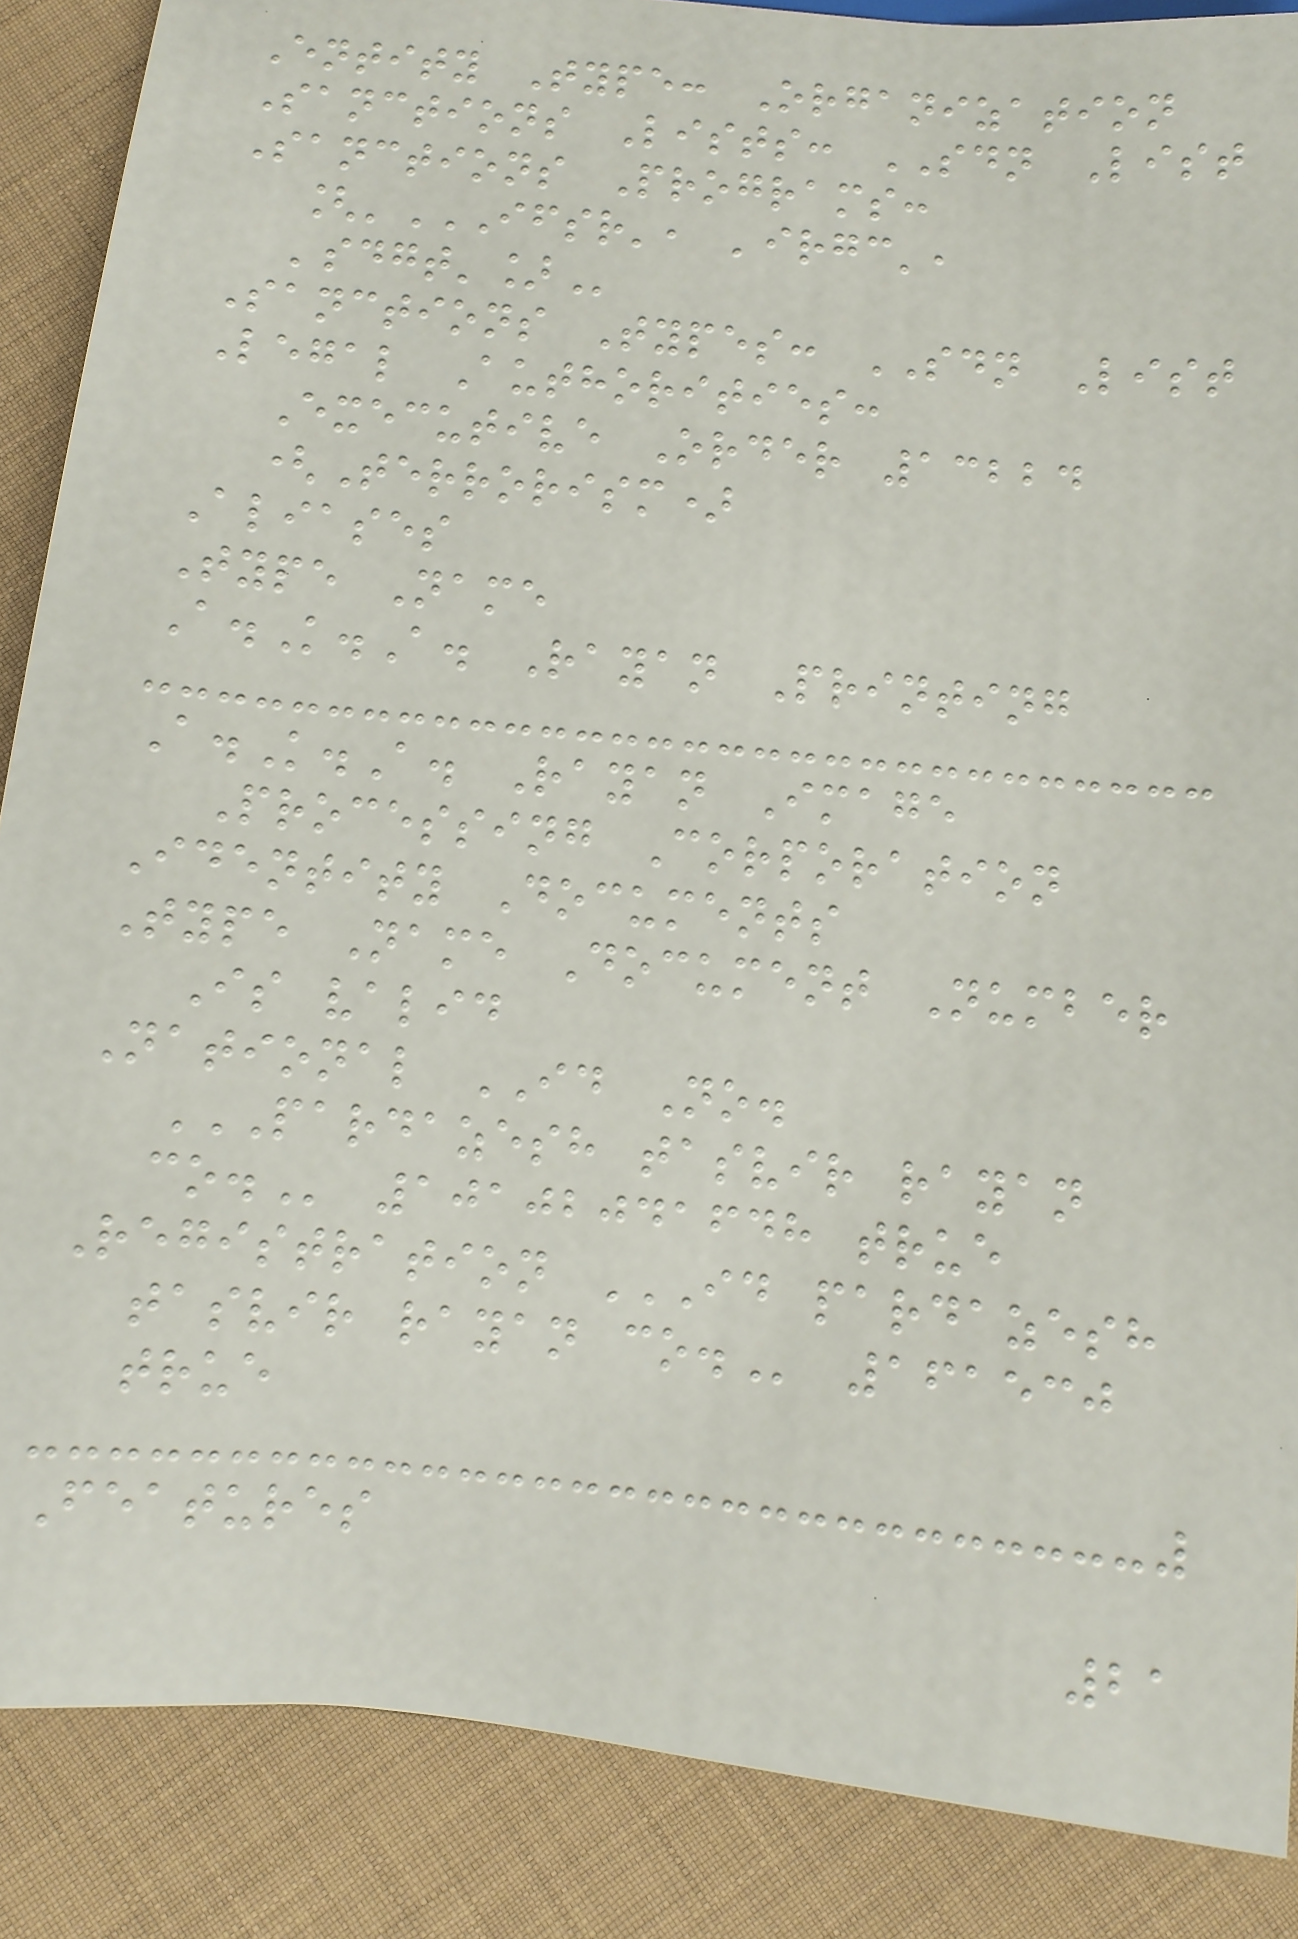Entity Type: Organization
Sanctions Lists: SDN List
Sanctions Programs:
['IFSR', 'IRGC',
'SDGT']
Sanctions Types: SDN List
Legal Authorities:
Executive Order 13224
(Terrorism)
Aliases
Type Name
A.K.A. Rayan Printing
A.K.A. Rayan Image
Processing Corporation
Identity Documents
Type Name Document Number
Is valid
National ID No.
PARDAZESH TASVIR RAYAN
CO. 10102041648 true
Registration ID PARDAZESH
TASVIR RAYAN CO. 161530
true
Features
21
